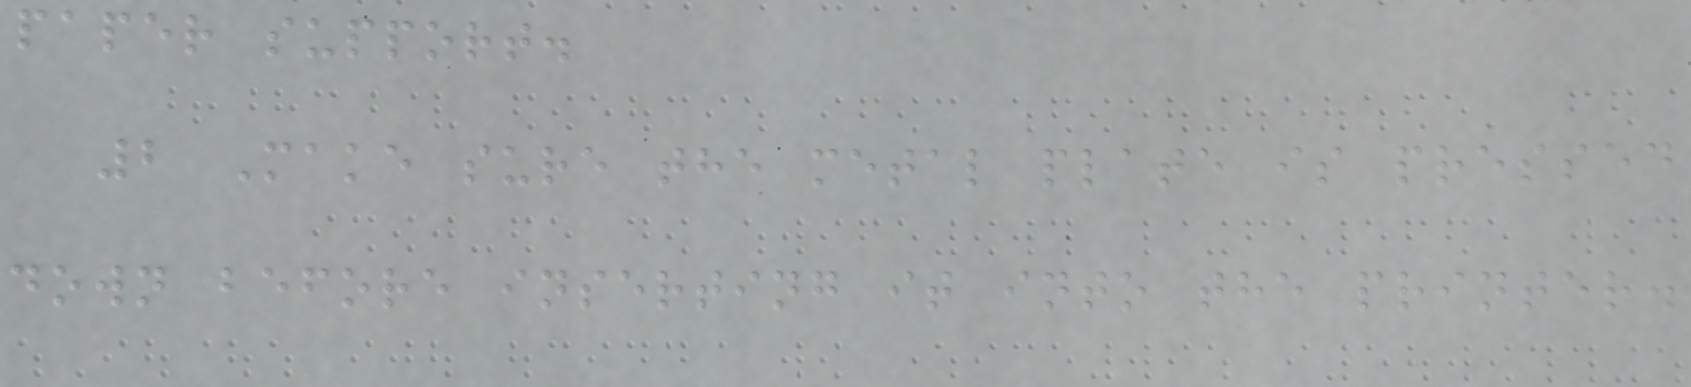paper support.
2 Make sure the metal plate is pressed
down before inserting it into the printer.
